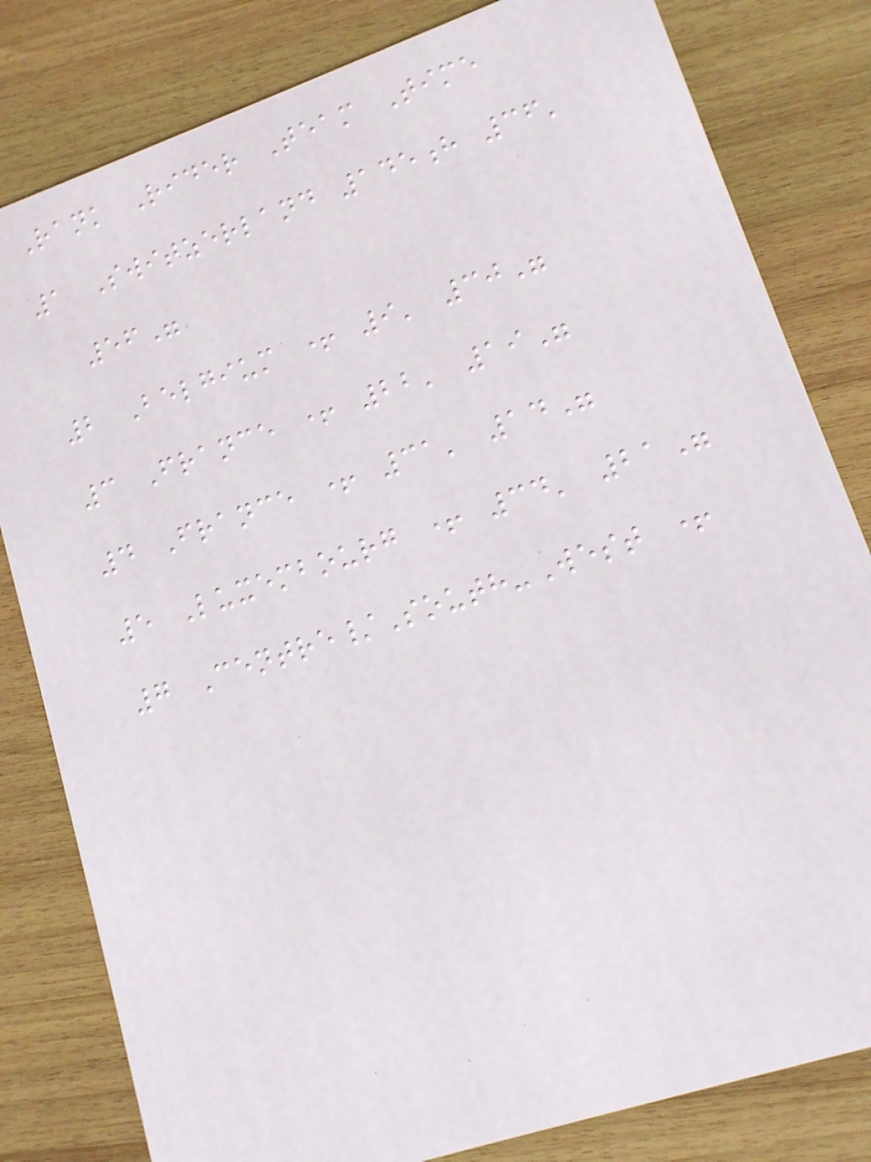Rank Rider Team Time
1 Switzerland 145h 36'
56"
2 Belgium + 9' 30"
3 France + 22' 19"
4 France + 31' 14"
5 Luxembourg + 34' 21"
7 Centre/South-West +
